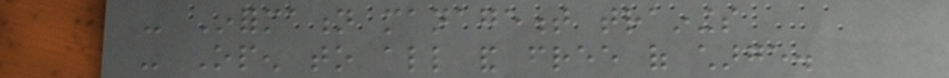- Information management trainings
- Open to all and free of charge.
